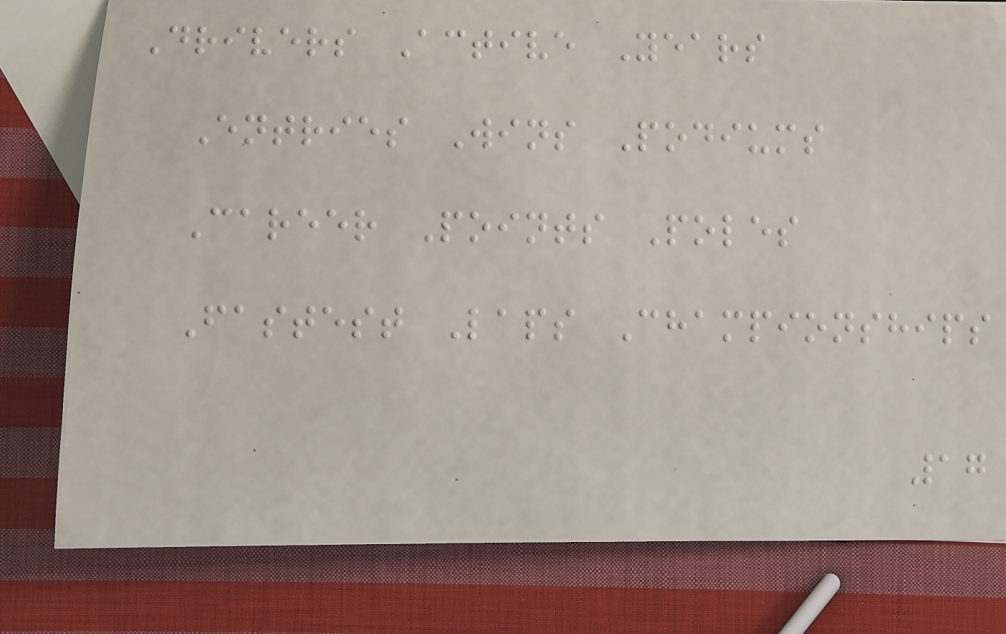Drivers Active Years
Entries Wins Podiums
Career Points Poles
Fastest Laps Championships
17
